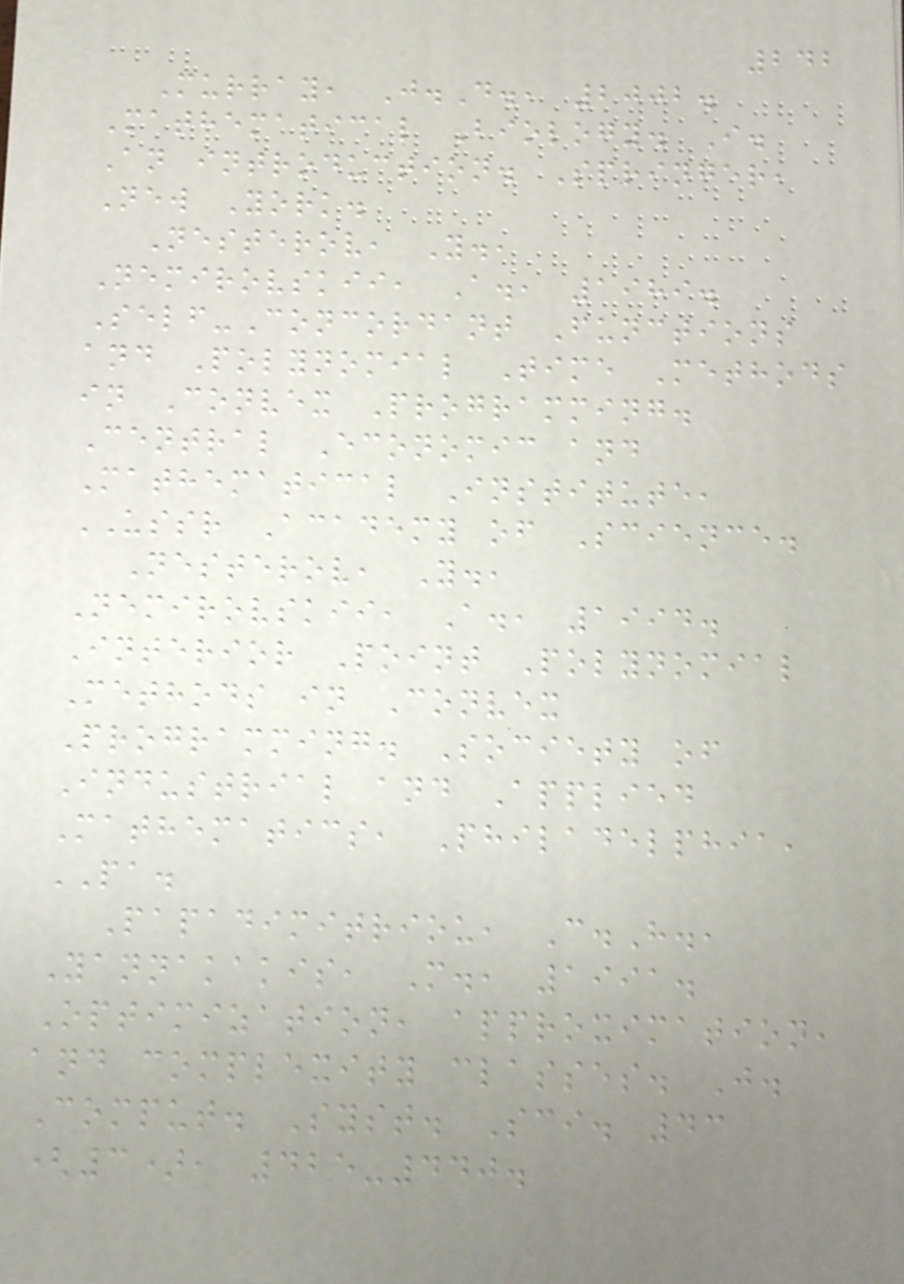242
Murray, J.D., 2002.
Mathematical Biology. I.
An introduction. Springer,
New York.
Nesterov, Y.,
Nemirovskii, A., 1989.
Self-Concordant Functions
and Polynomial Time Methods
in Convex Programming.
Central Economic and
Mathematical Institute,
USSR Academy of Science.
Nesterov, Y.,
Nemirovskii, A., 1994.
Interior Point Polynomial
Methods in Convex
Programming. Society of
Industrial and Applied
Mathematics, Philadelphia,
PA.
Papadimitriou, C.H.,
Yannakakis, M., 1991.
Optimization, approximation,
and complexity classes. J.
Comput. Syst. Sci. 43
(3), 425-440.
